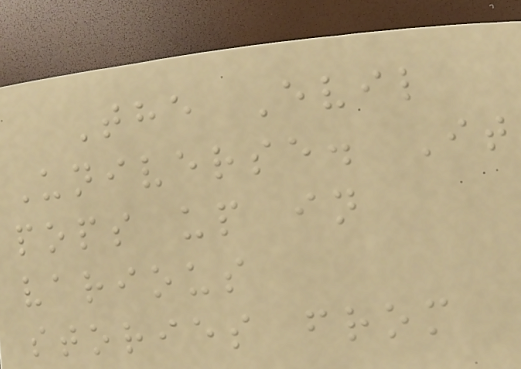The Evil
Universe. It
pops up in
various
stories from
